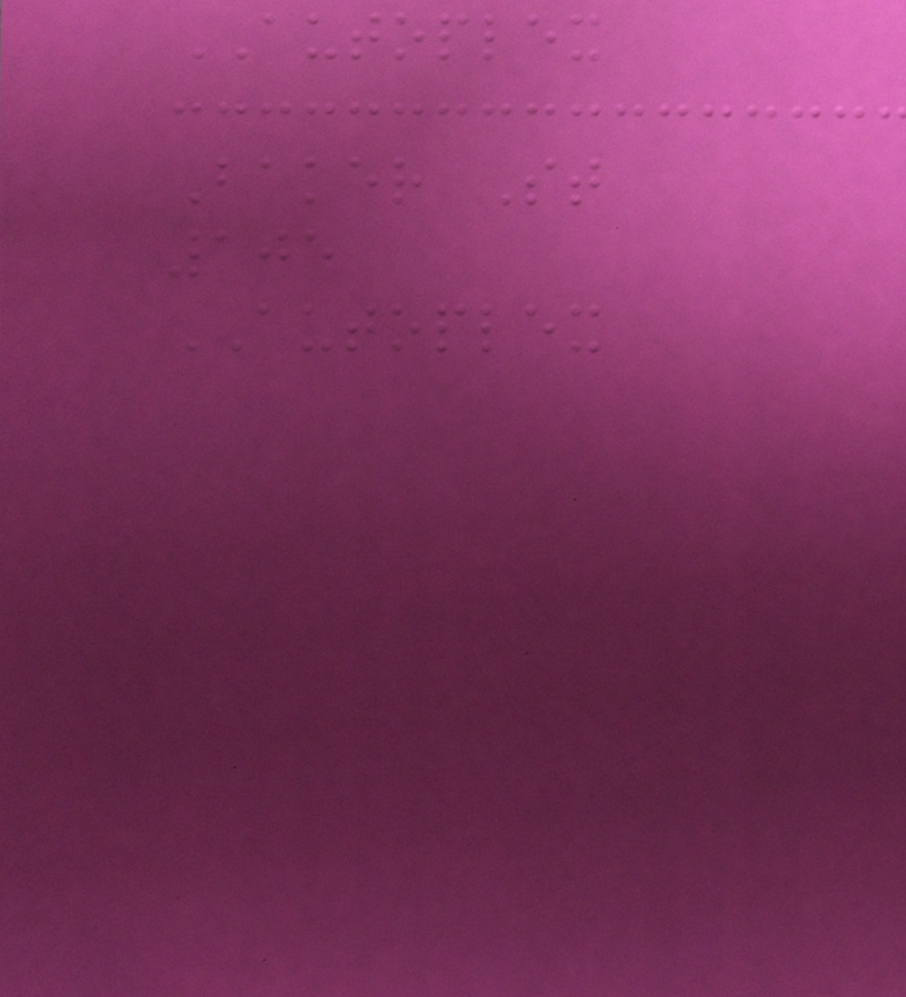AUTOPLEX
Baker St
105
AUTOPLEX
